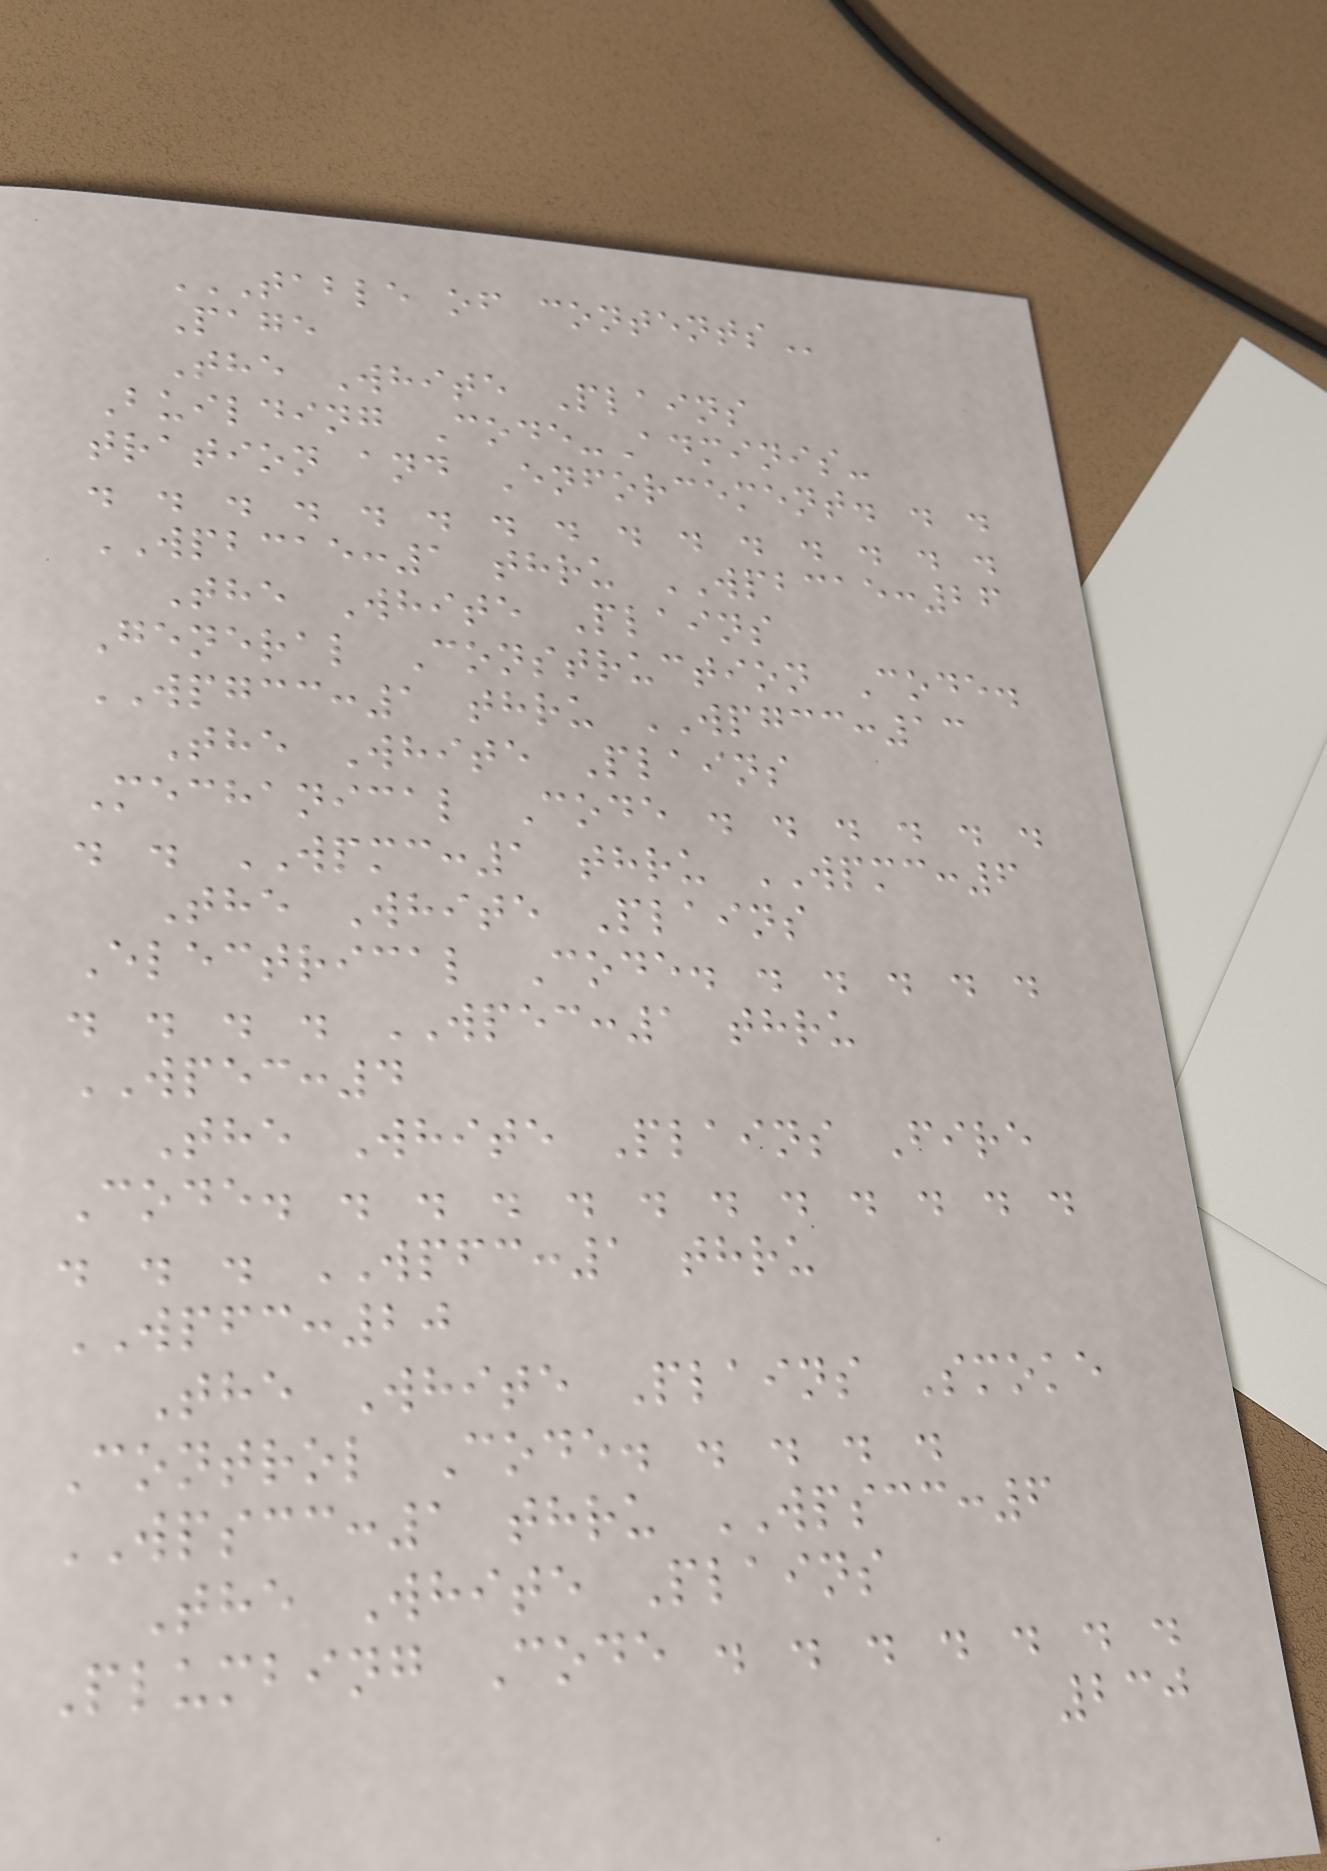TABLE OF CONTENTS
Page
The White Plains
Building Code-Adminis-
tration and Enforcement. . .
. . . . . . . . . . . . . . .
WPBCAE:1 thru WPBCAE:26
The White Plains
General Construction Code.
WPGCC:1 thru WPGCC:13
The White Plains
Mechanical Code . . . . . .
. . WPMC:1 thru WPMC:6
The White Plains
Electrical Code. . . . . .
. . . . WPEC:1 thru
WPEC:4
The White Plains Fire
Code. . . . . . . . . . . .
. . . WPFC:1 thru
WPFC:20
The White Plains Smoke
Control Code. . . . .
WPSCC:1 thru WPSCC:6
The White Plains
Plumbing Code . . . . . . .
230
